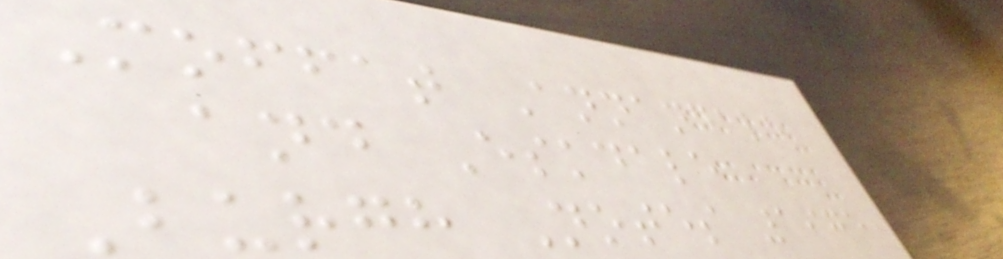Moffat Annandale
and Eskdale
Burgh Notes 1975
